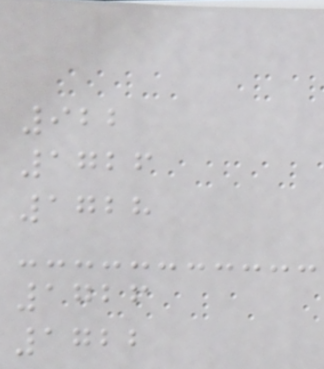922
1726
1728
1726
1722
